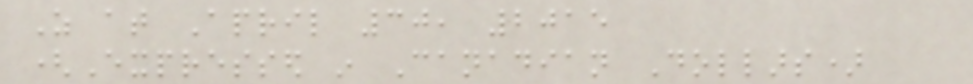As at April 30, 2015
(Expressed in Canadian Dollars)
